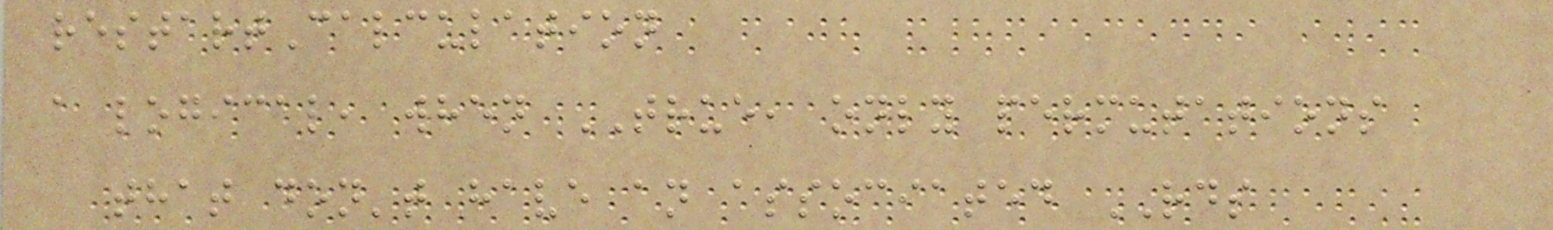restartCalculation
a logical, when TRUE, only permutations
that don't have an associated RDS
